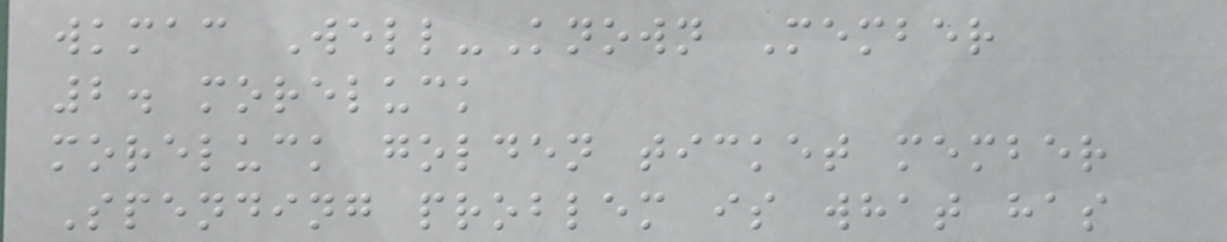wkmac Well-Known Member
2. moreluck
moreluck golden ticket member
Spending problem is what has
